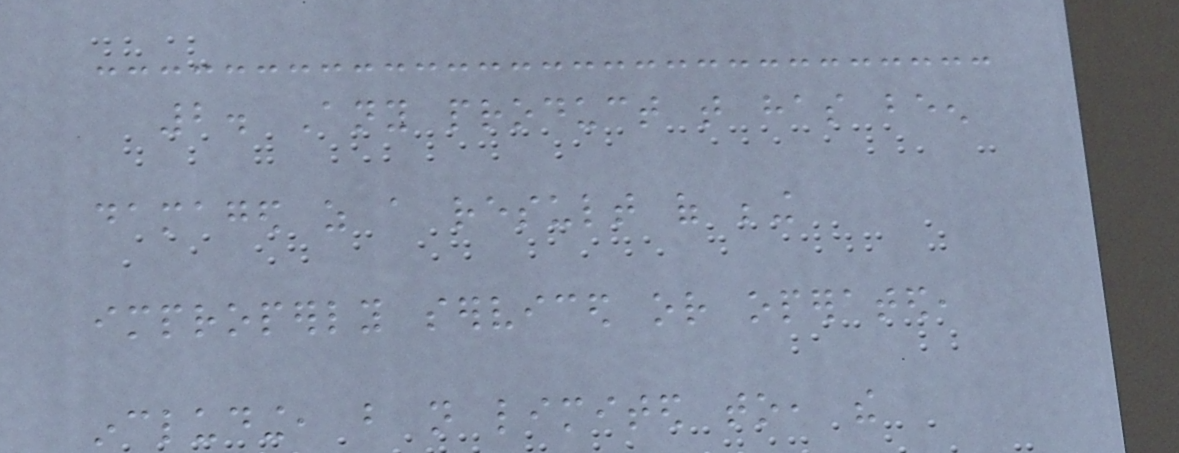2. Any product that has been
damaged as a result of being
improperly serviced or operated,
including, but not limited to, the
